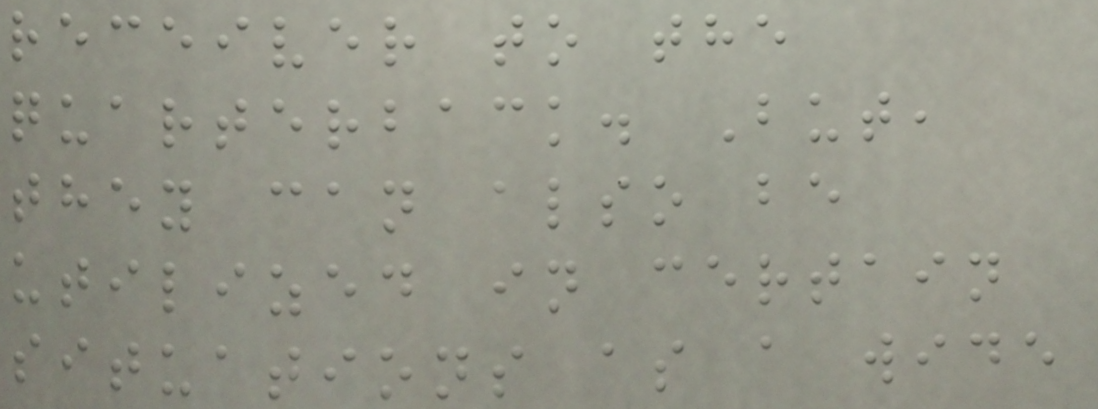receiver to the
quarterback. But,
they can also be
utilized in certain
situations as a wide
